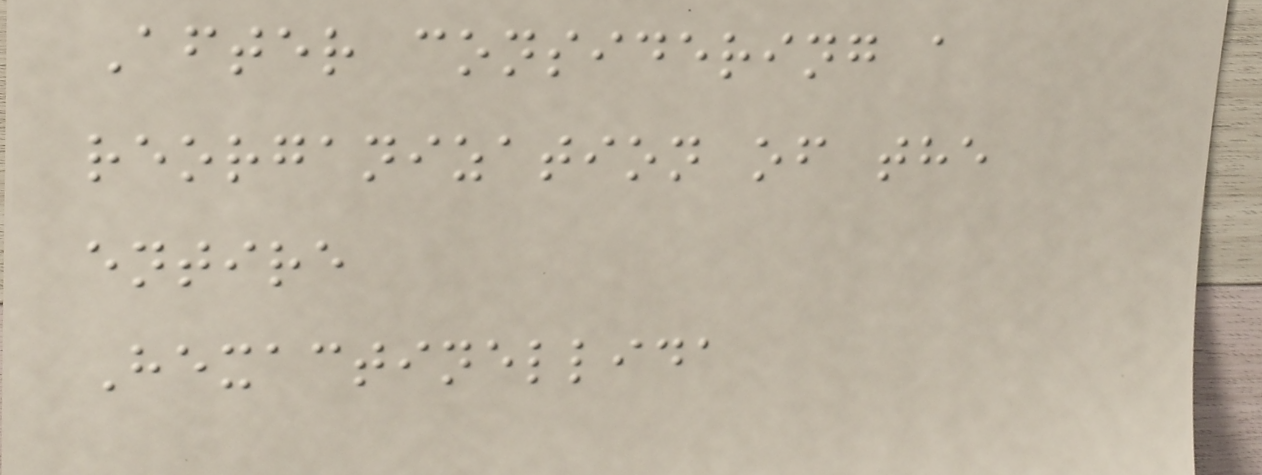After considering a
reorganization of the
entire
Hexactinellida
